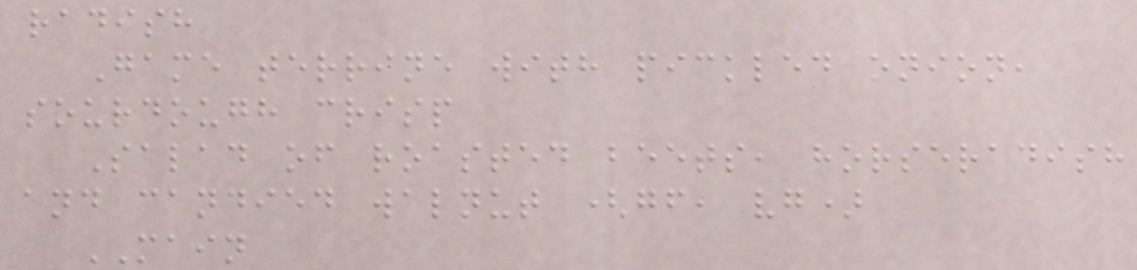radish
Game terrine with pickled onion,
sourdough crisp
Salad of roasted beets, horseradish
and candied walnut (gf, vg)
MAIN
